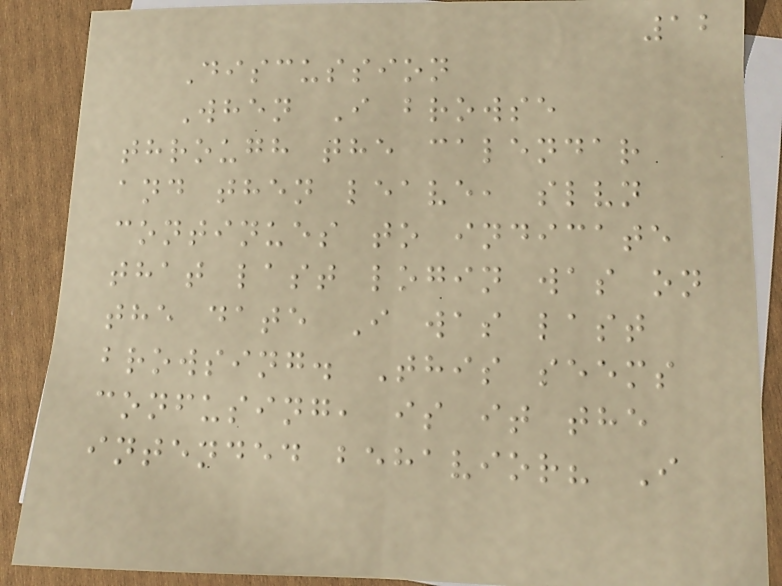12
Discussion
When I browse
through the calendar
and then leave, slvn
continues to indicate
that last login was on
the date I was last
browsing. This seems
confusing, is it the
intended behavior? I
